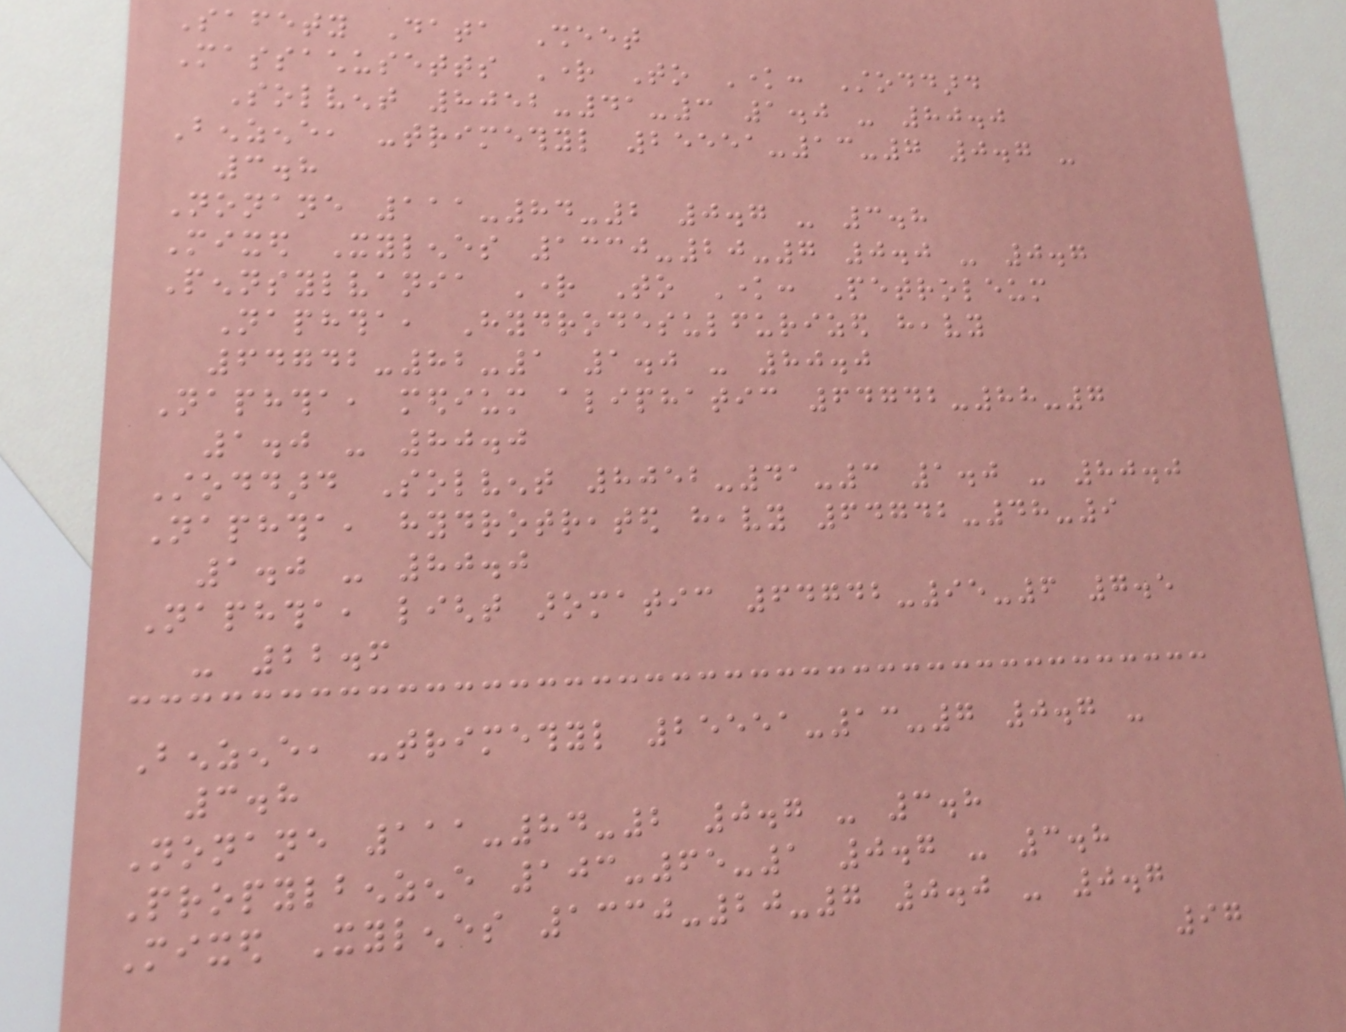Safety Data Sheet
Massachusetts Right To Know: Stoddard
Solvent 8052-41-3 1.0 - 80.0
Benzene, -trimethyl 25551-13-7 0.7 -
3.8
Nonane 111-84-2 0.7 - 3.8
Mixed Xylenes 1330-20-7 0.0 - 0.7
Pennsylvania Right To Know: Petroleum
Naphtha, Hydrodesulfurized heavy
64742-82-1 1.0 - 80.0
Naphtha, medium aliphatic 64742-88-7
1.0 - 80.0
Stoddard Solvent 8052-41-3 1.0 - 80.0
Naphtha, hydrotreated heavy 64742-48-9
1.0 - 80.0
Naphtha, light aromatic 64742-95-6 7.5
- 22.6
Benzene, -trimethyl 25551-13-7 0.7 -
3.8
Nonane 111-84-2 0.7 - 3.8
Propylbenzene 103-65-1 0.7 - 3.8
Mixed Xylenes 1330-20-7 0.0 - 0.7
97
